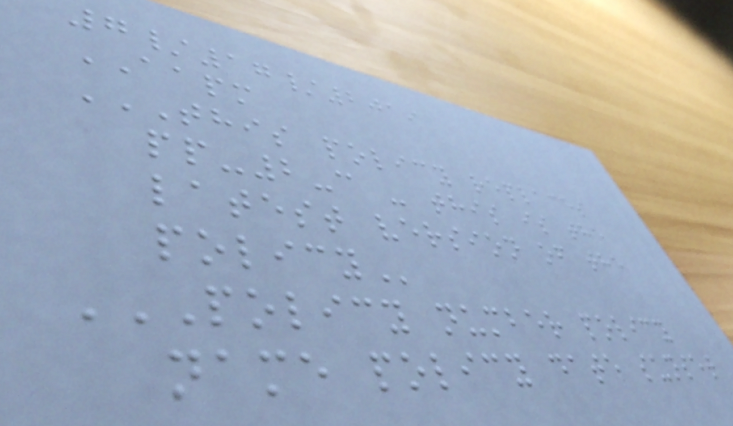7/17/2019
AAPM
THIS POLICY REPLACES
PP-2-C - THIS IS THE
LATEST VERSION OF THE
POLICY
POLICY NUMBER POLICY
NAME POLICY DATE SUNSET
